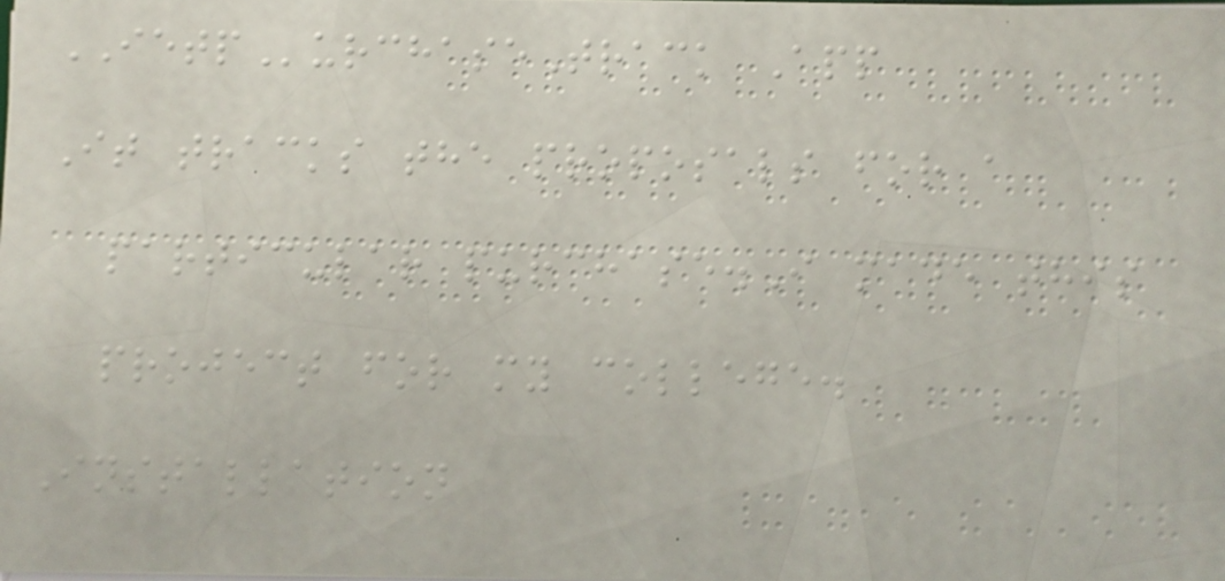IETPurchaseTrack App
It tracks the proposals for a
particular purchase.I made this
project for my college.
Installation
